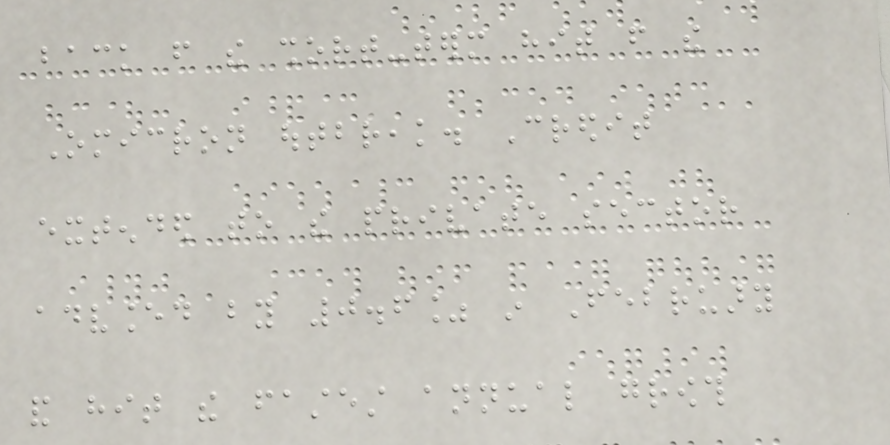back from the short-term hit from the
Omicron outbreak. Credit
extended to the private sector
advanced by 0.6% in February
and hit the fastest annual growth
